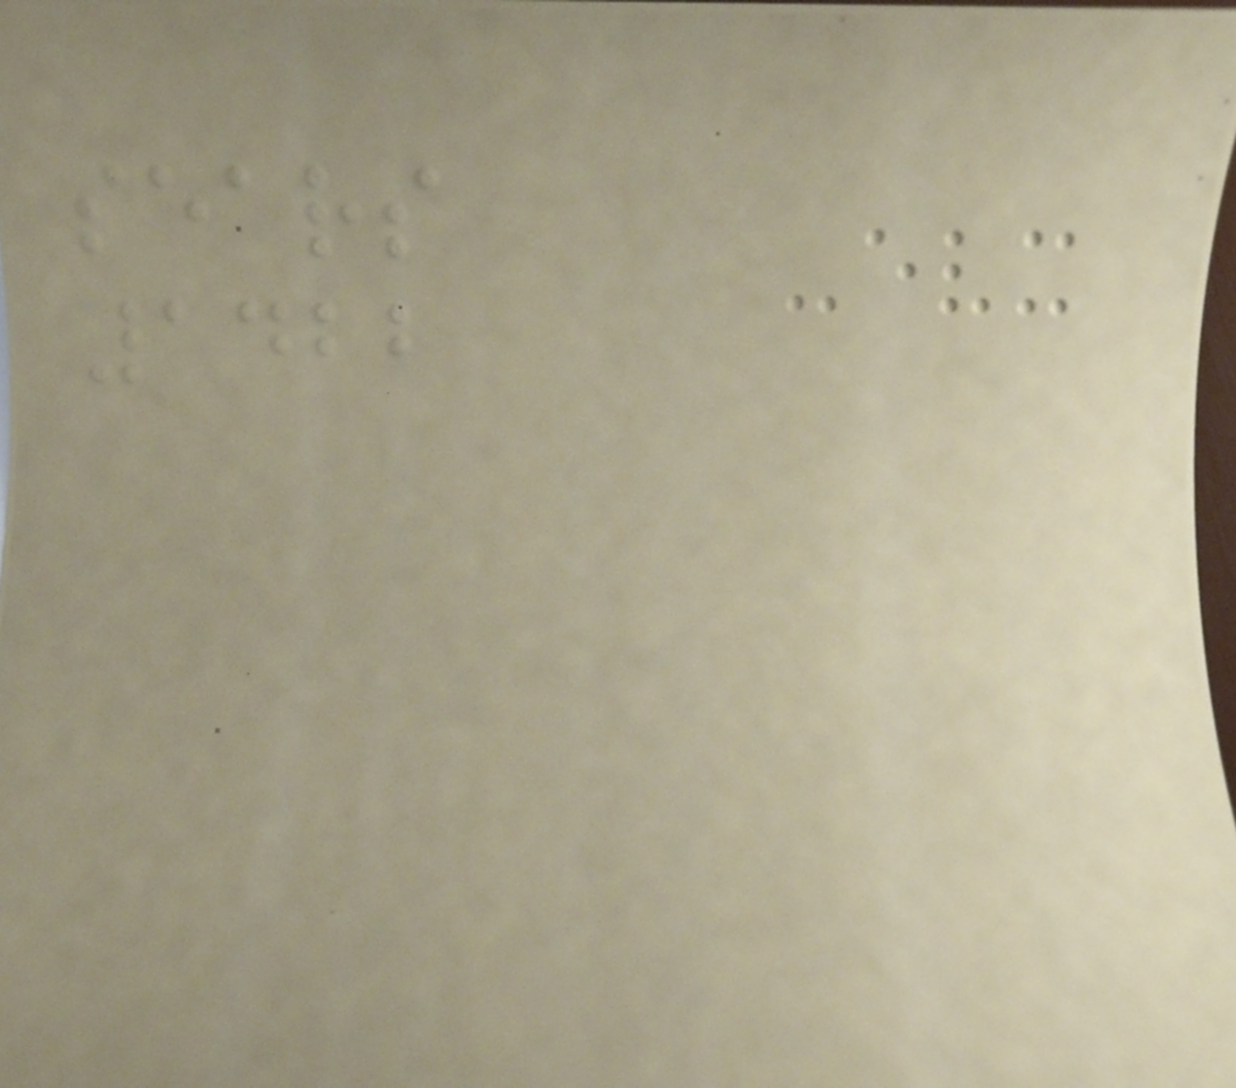sears
1422
